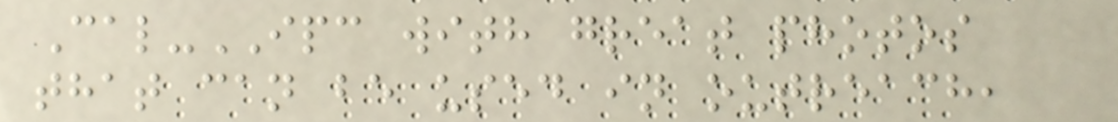Cal-IPC with great photos
that can be used in outreach,
